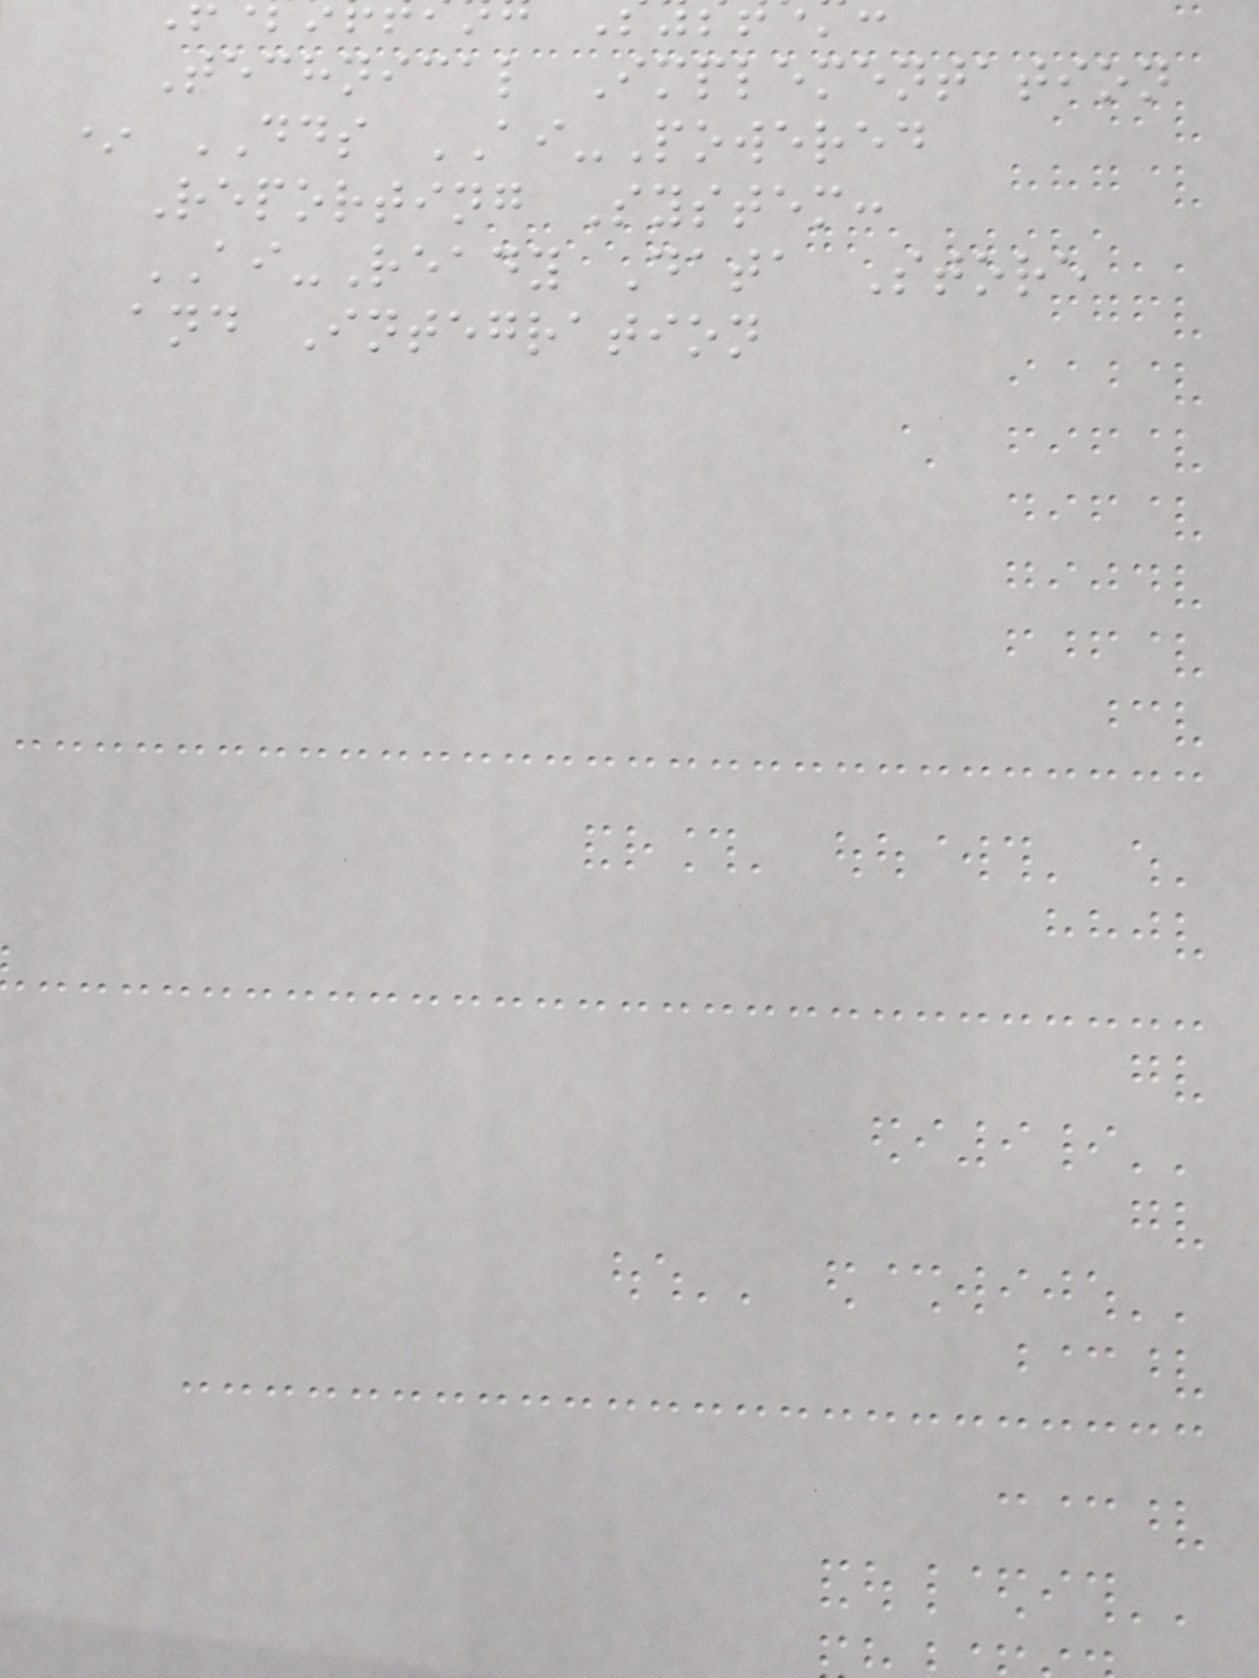Technical Implementation
* DDS AI-Powered
Reporting System:
AI-Ready Data Store
and Integration
